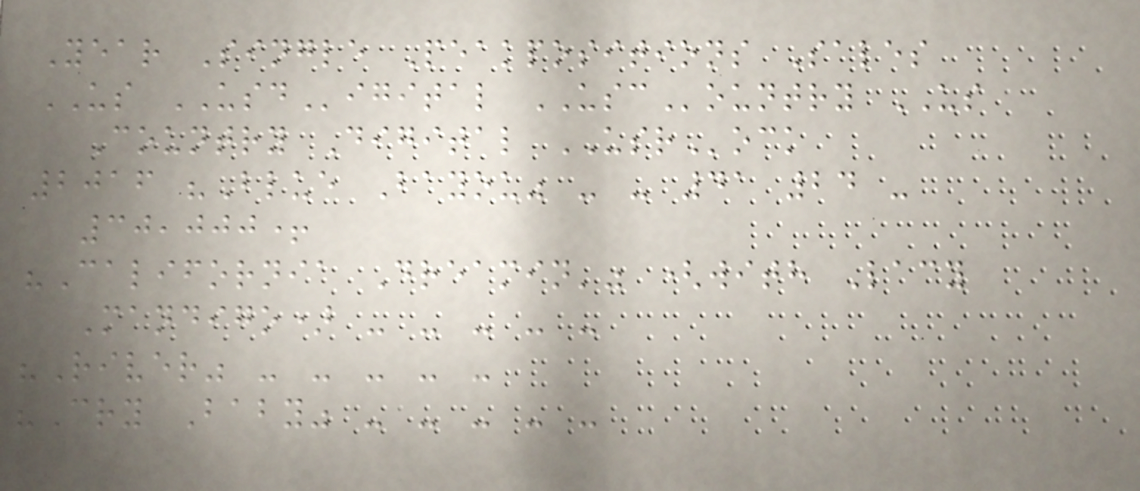Year Single Peakpositions Sales
US USDigital USCountry US
Country Digital USRock
2016 "Blue Bayou" - - 41 24 -
30,000+
"California Dreamin'" (with Lacy
Mandigo) - - - - -
"River" - - - - -
"Cry Baby" - - - - -
